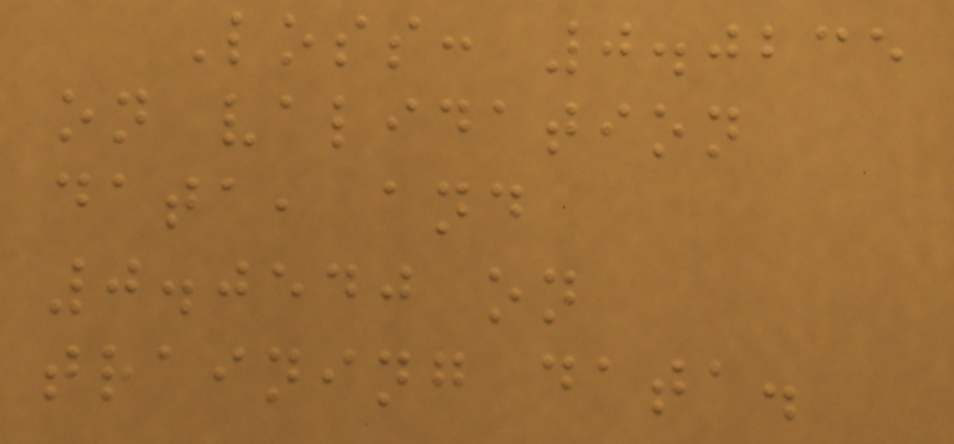Loss: 0.0235
on validation
data, and
0.0540 on
training data.
